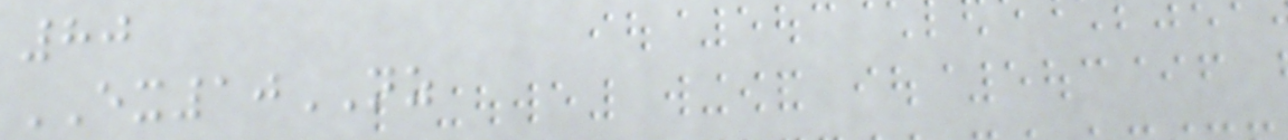80
EX10NZ
